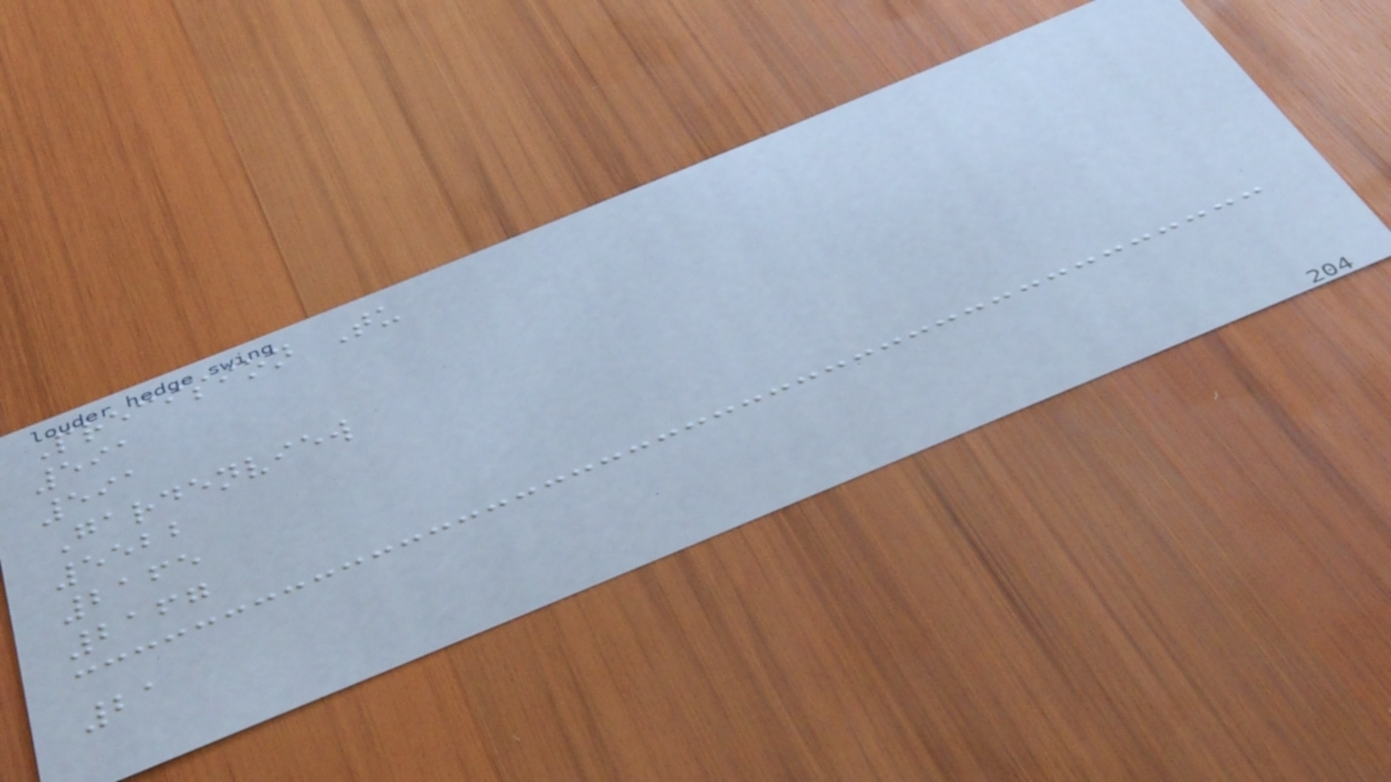Precision Tu
591
591
Gardenview
5522
2165
2167
21
